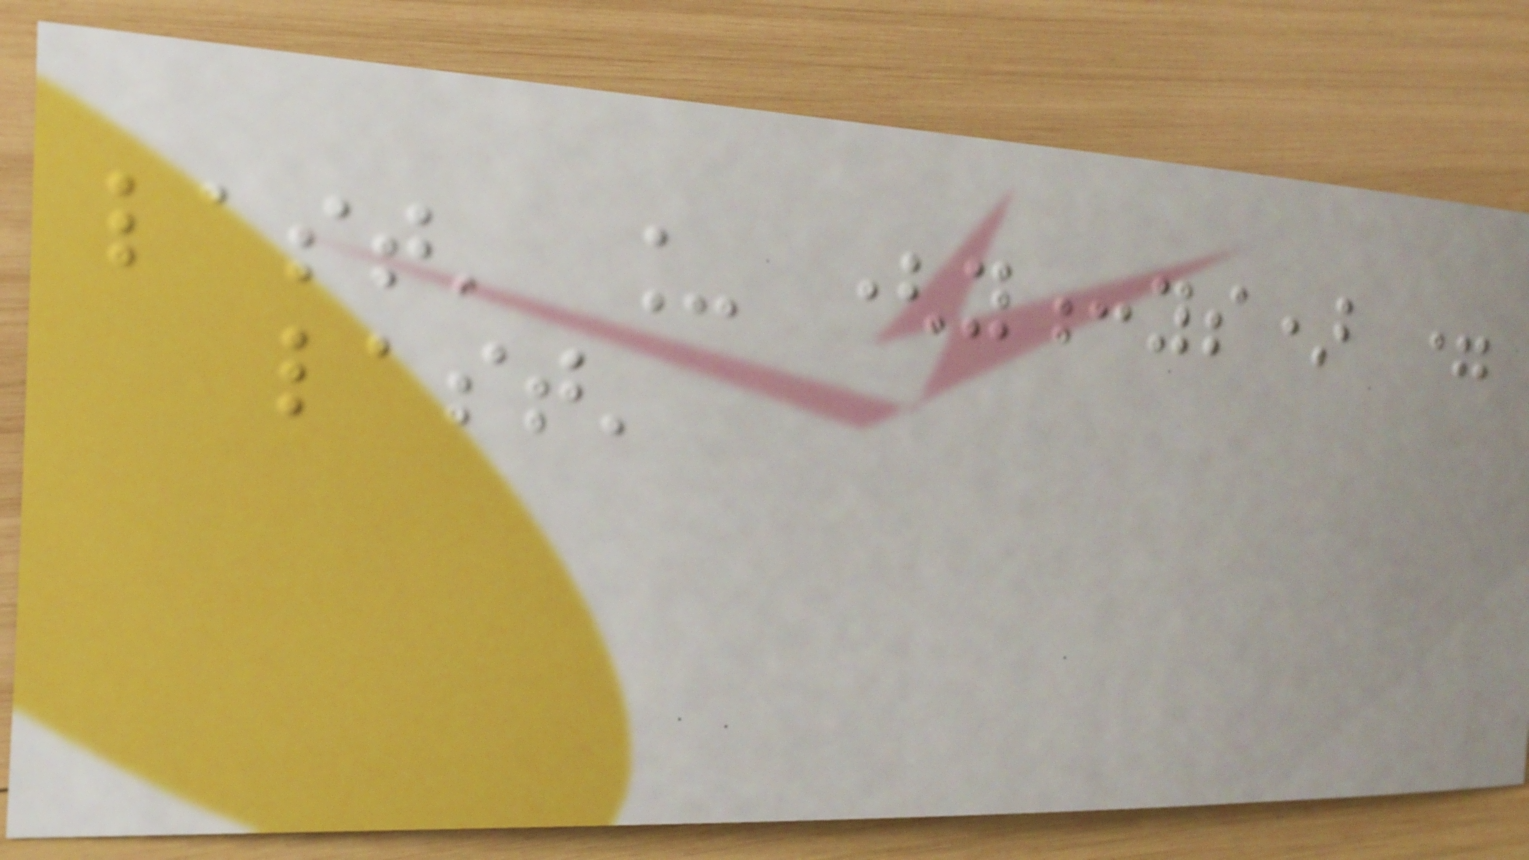last' _ (y:ys) =
last'
